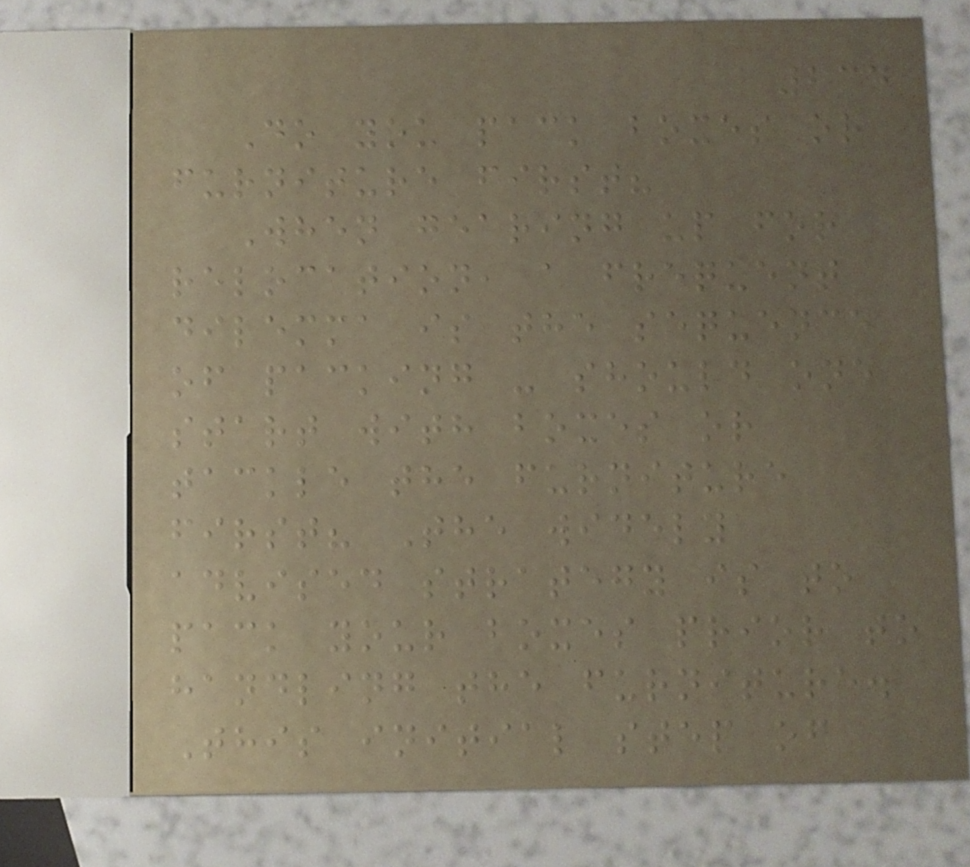234
Do you pack boxes or
furniture first?
When gearing up for
relocation, a frequent
dilemma is the sequence
of packing - should one
start with boxes or
tackle the furniture
first? The widely
advised strategy is to
pack your boxes prior to
handling the furniture.
This initial step of
